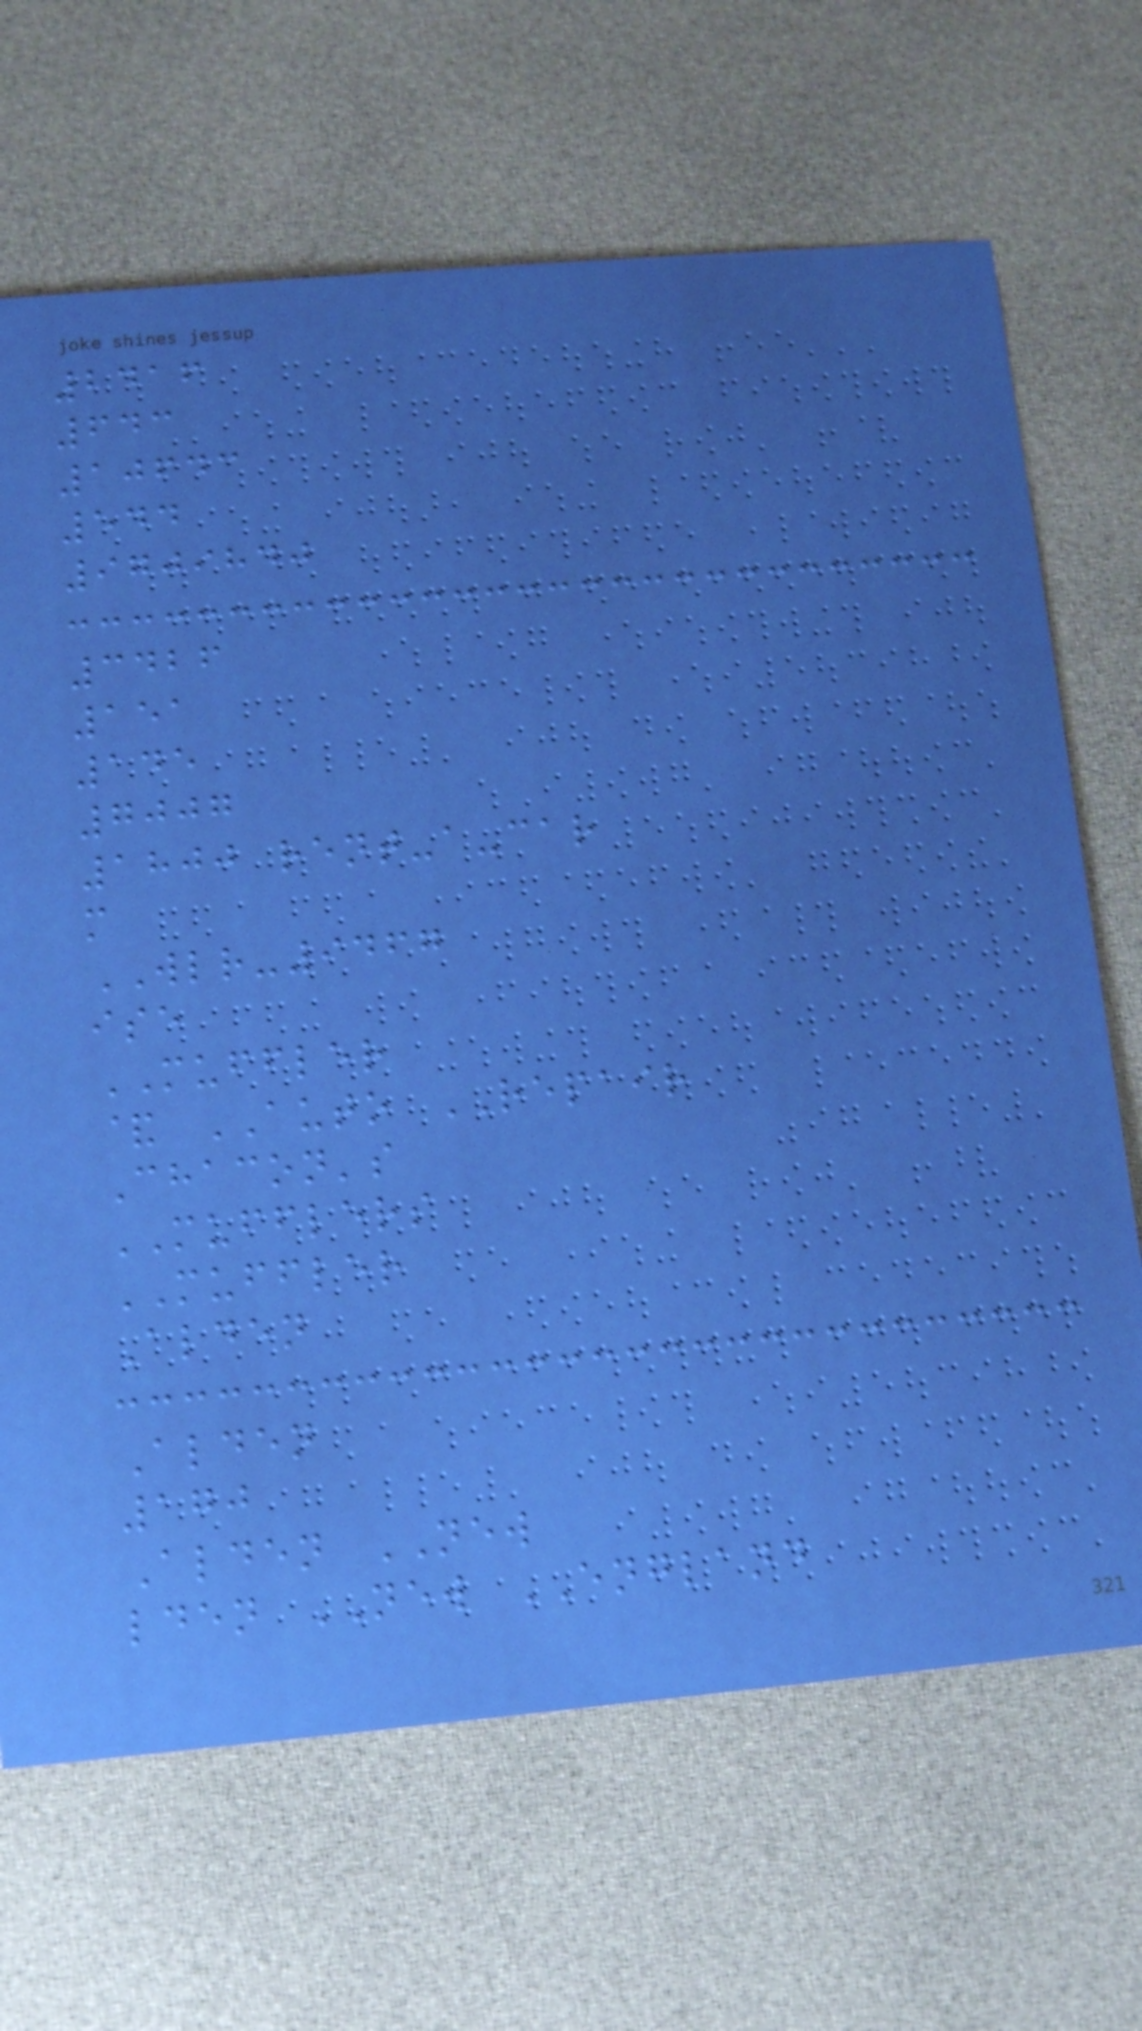2416
643
10643
544
9709840
3426
151
145
7007
1800 rent-a-car
m
WLR-9467
ise
MUFFLER
& AUTO REPAIR
Chacon's
MUFFLERS
MUFFLER
Alden
Alden
170
Alden NEW
lden NEW ENGLAND
